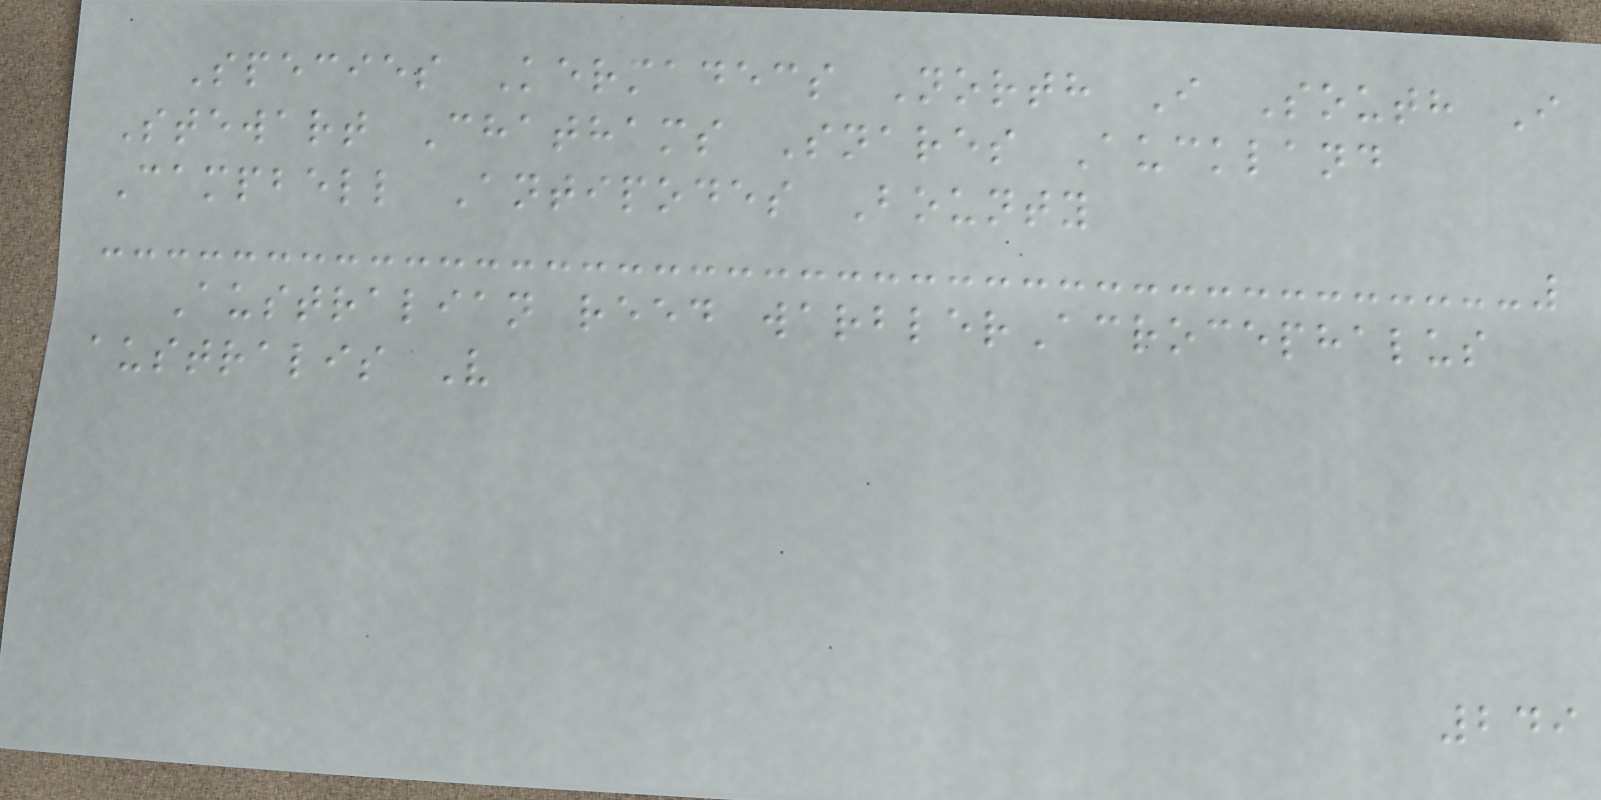Species Kermadecs North I South I
Stewart Chathams Snares Auckland
Campbell Antipodes Bounty
Australian reed warblerAcrocephalus
australis V
249
